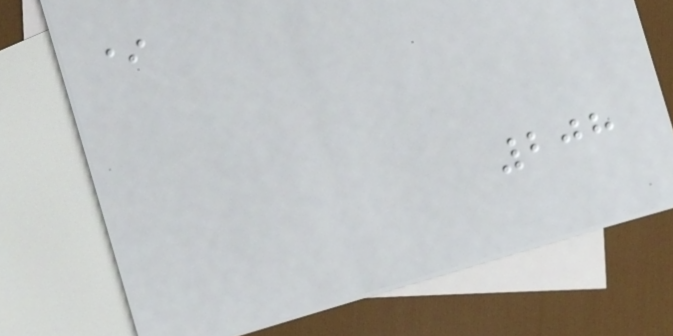*
208
